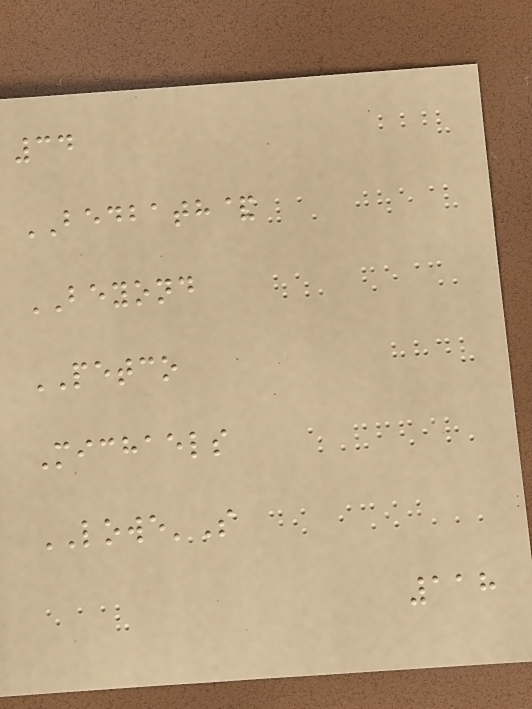34
BEDBATH&
BEYOND
PETCO
Michaels
LOWE'S
118
